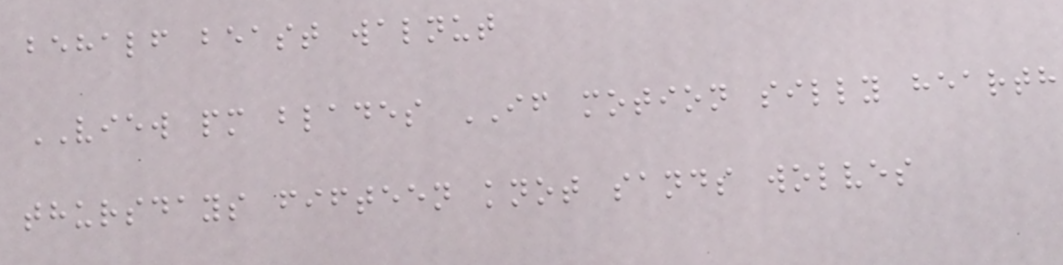behalf beast walnut
VIEW pm blades IF motion silly hearth
thursdays fifteen knot sands wolves
